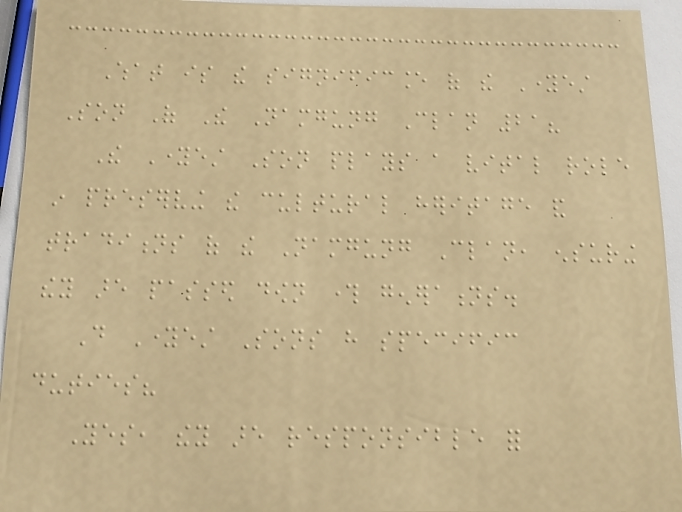What is the significance of the Youngest
Son Of The Namgung Clan 21?
The Youngest Son plays a vital role
in preserving the cultural heritage and
traditions of the Namgung Clan, ensuring
they are passed down through generations.
Do Youngest Sons have specific
duties?
Yes, they are responsible for
